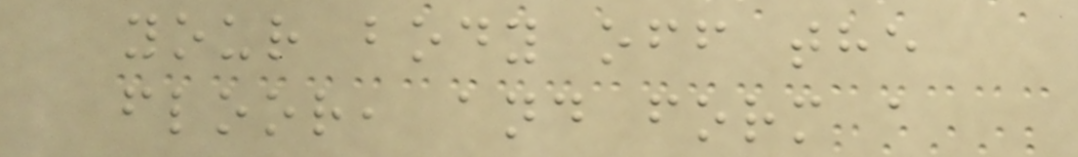your body off the
floor, and form a
